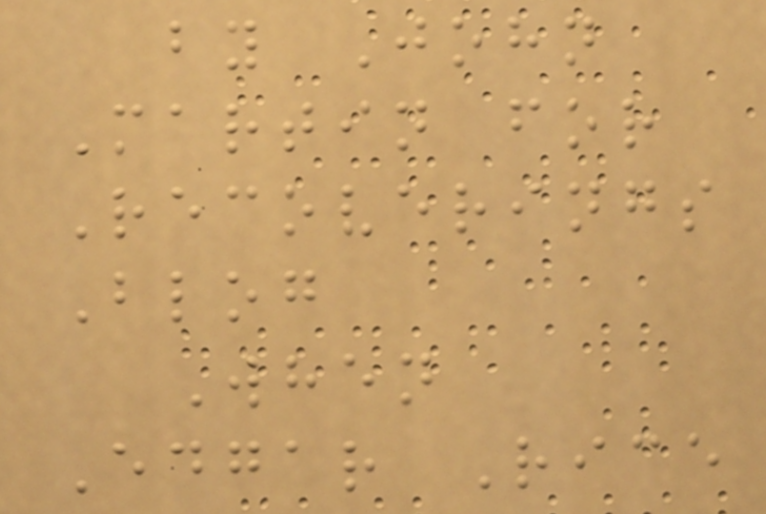by John
Martin for
Recoverings
Blog
When
Edgar Rice
